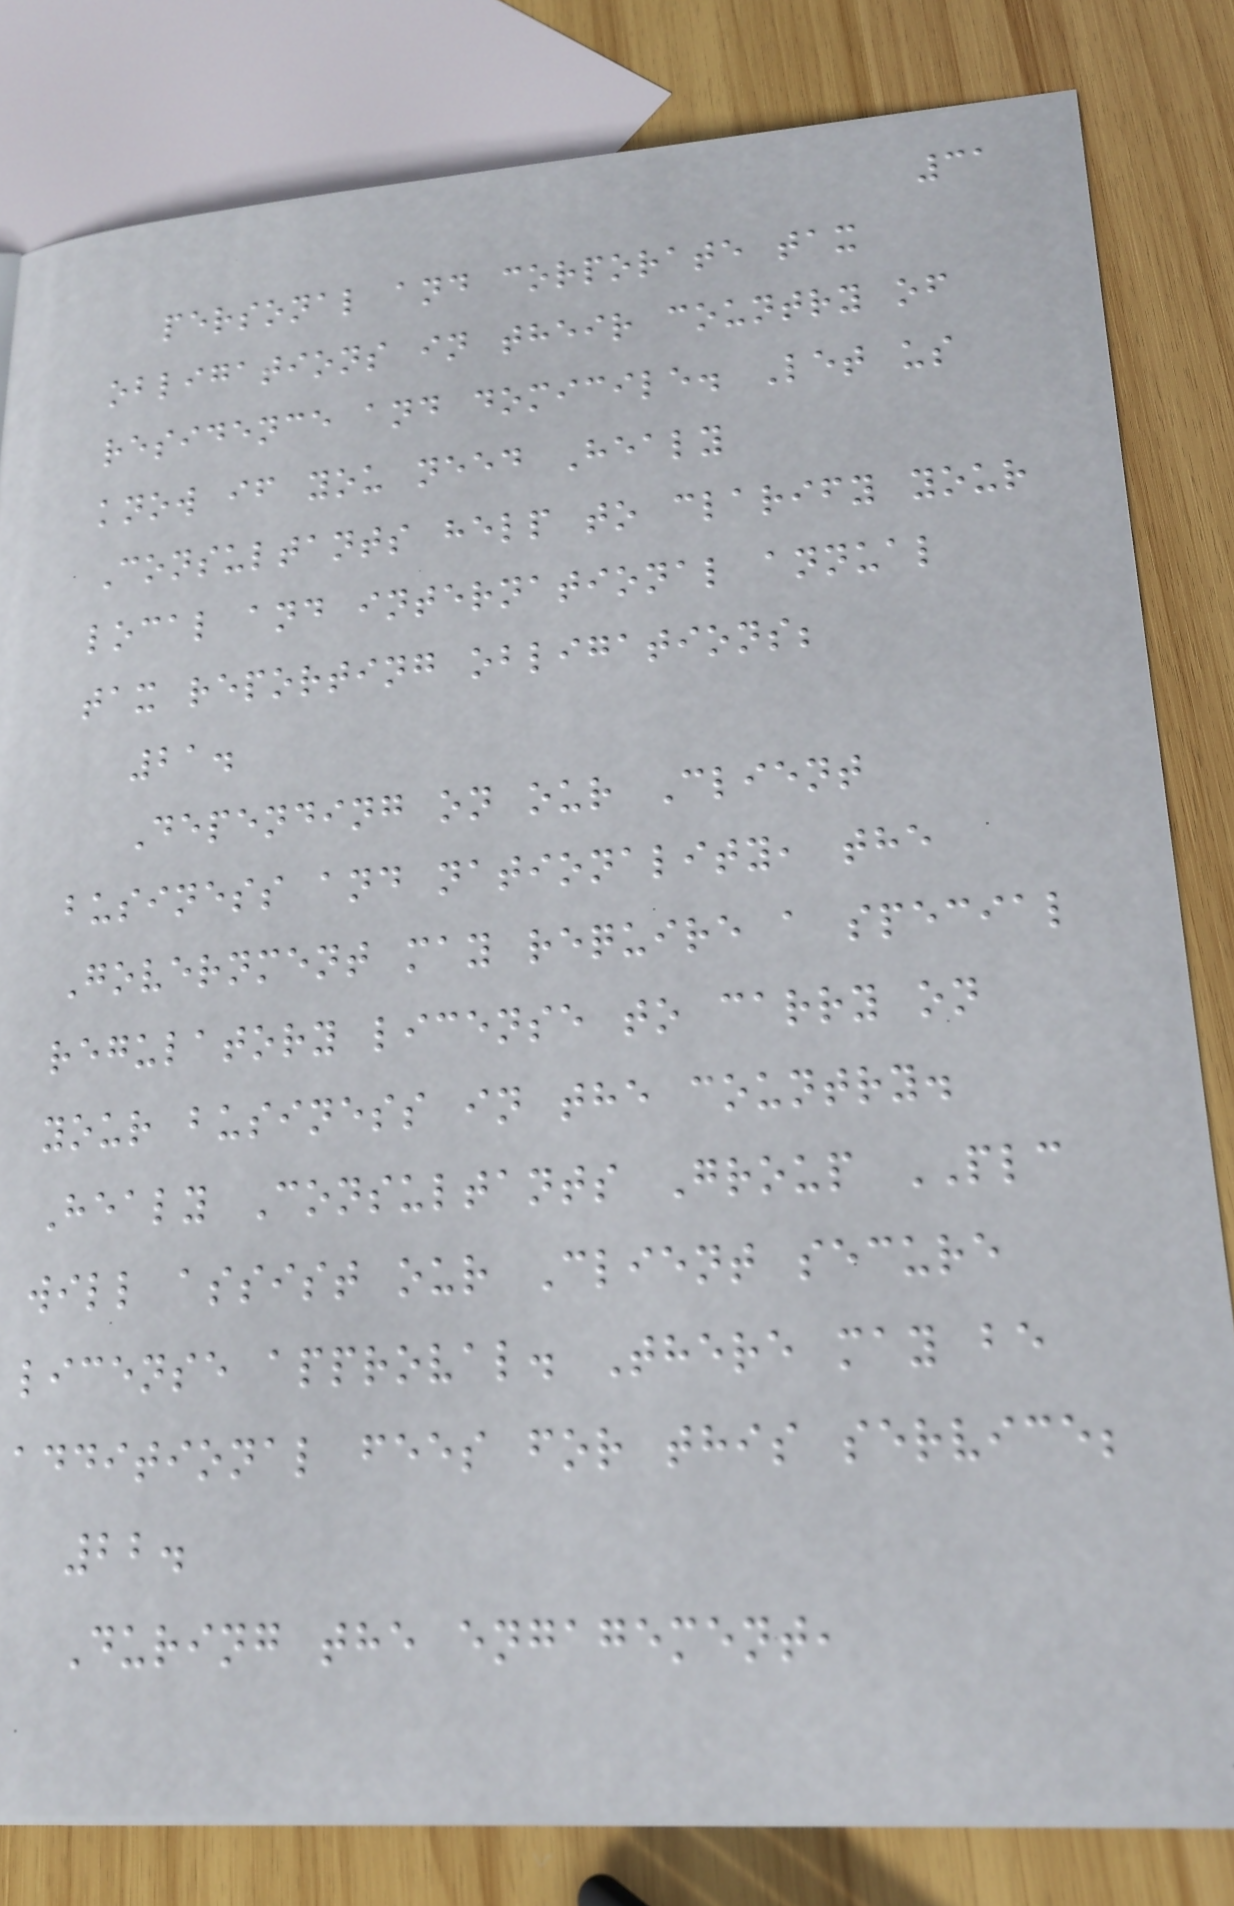31
personal and corporate tax
obligations in their country of
residence and domicile. Let us
know if you need Healy
Consultants help to clarify your
local and international annual
tax reporting obligations;
21.
Depending on our Client
business and nationality, the
Government may require a special
regulatory license to carry on
your business in the country.
Healy Consultants Group PLC
will assist our Client secure
license approval. There may be
additional fees for this service;
22.
During the engagement,
